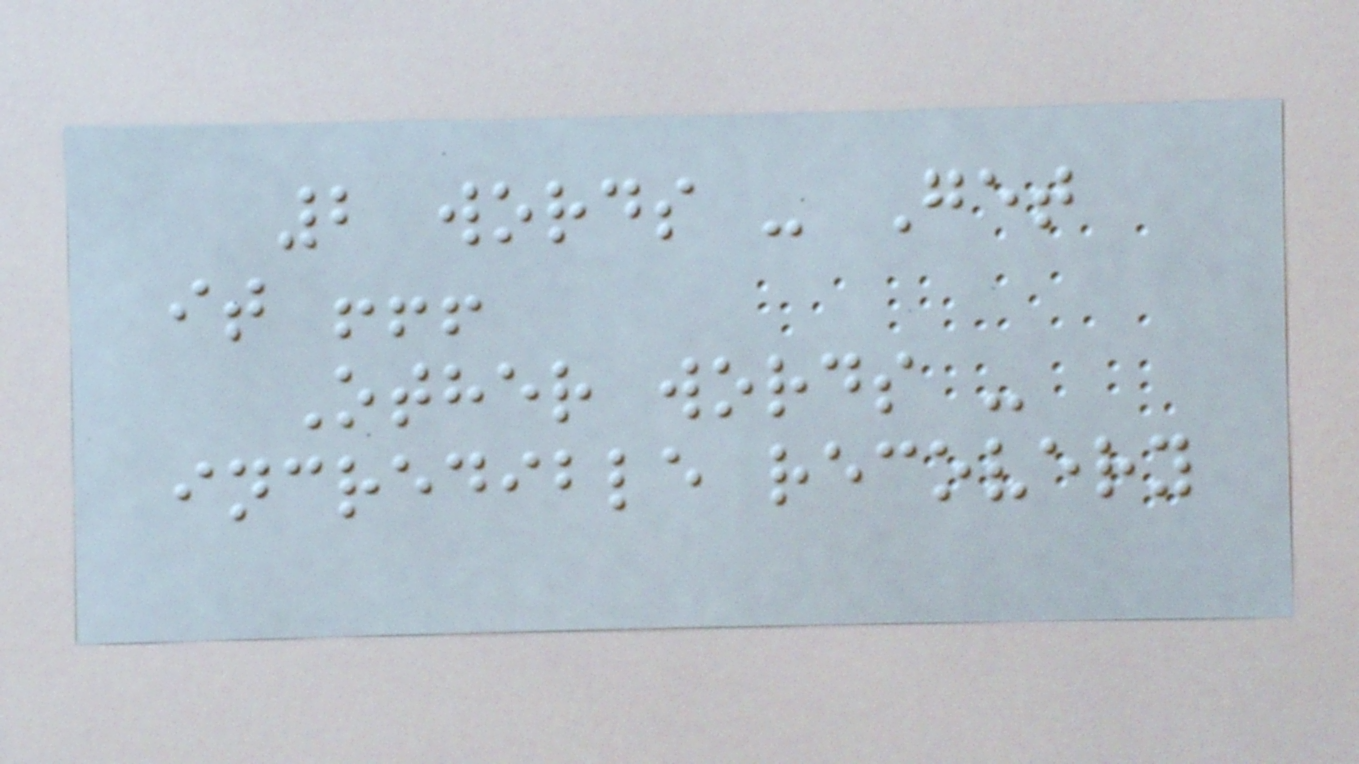2 words - Get
it !!!
Other words -
incredible recovery
